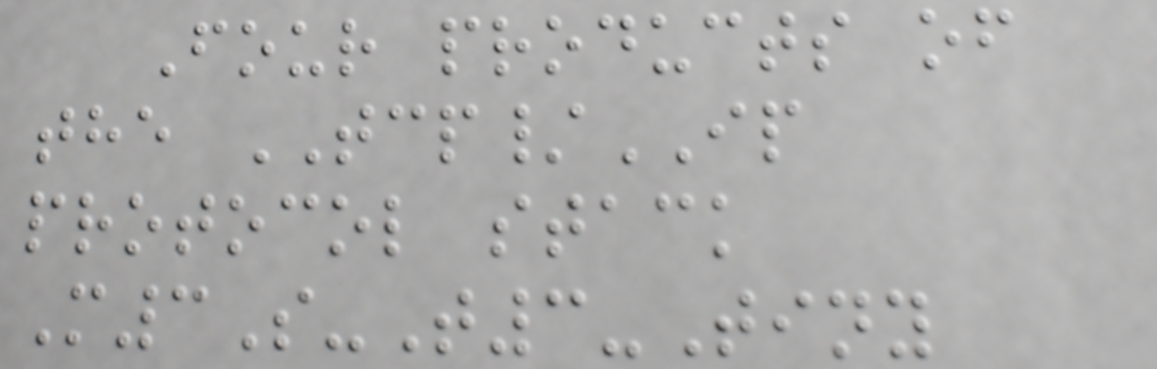Four products of
the TCP/IP
protocol stack
M3S-T3-Tiny
